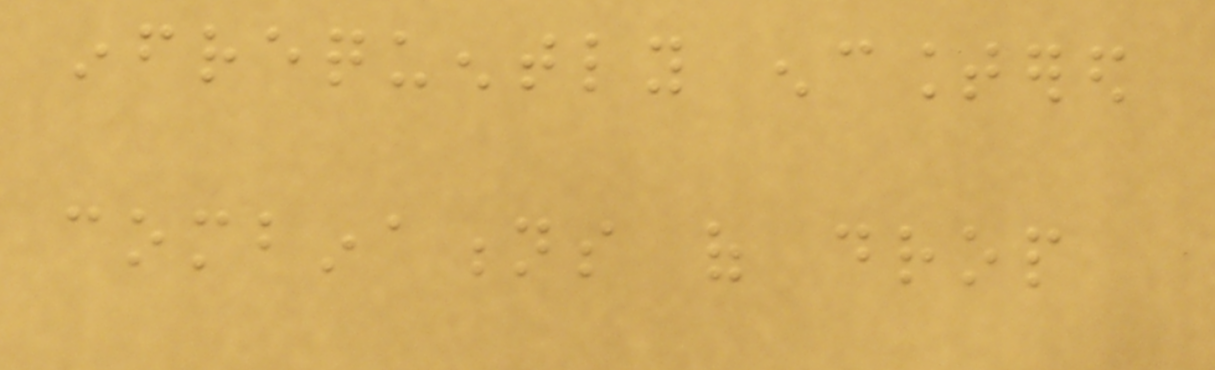infrequently encountered
combinations of drop
